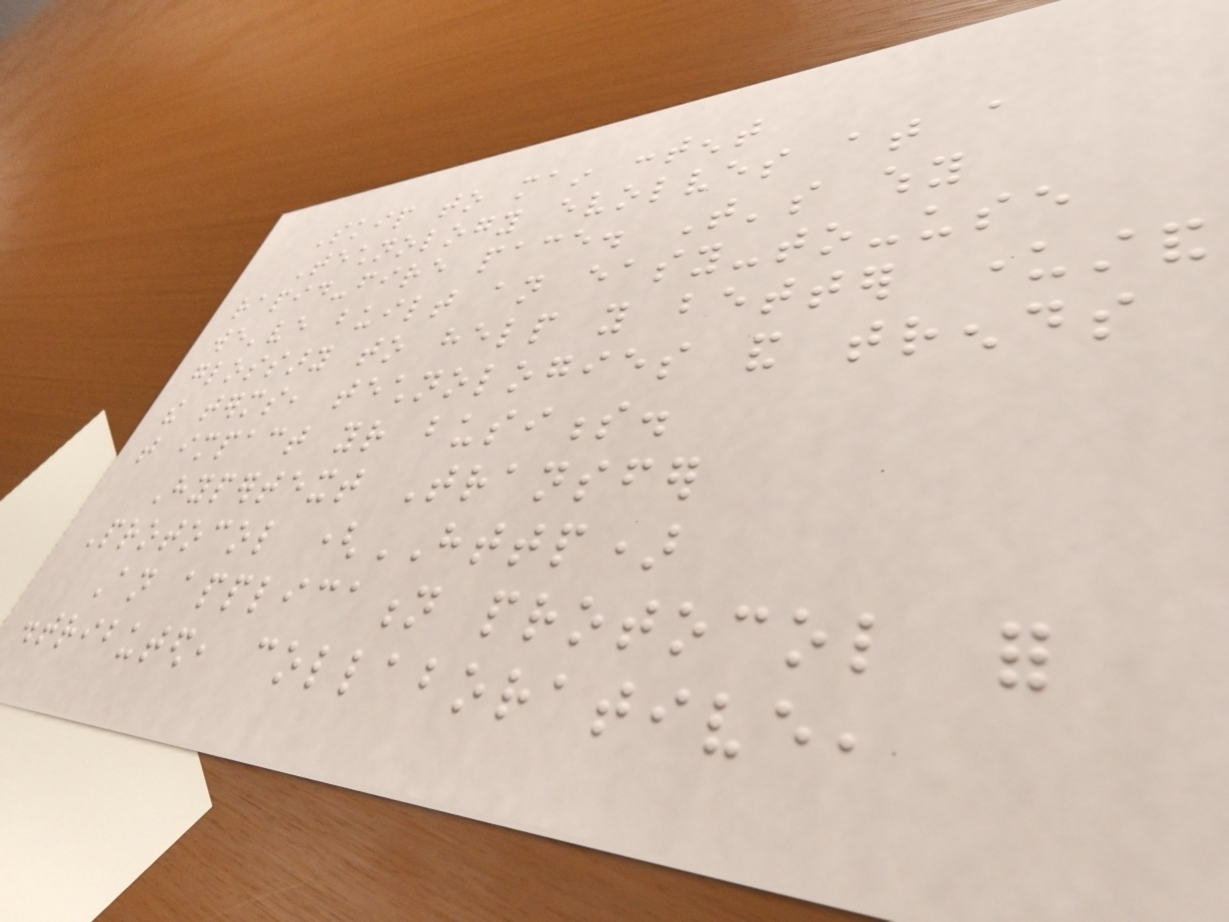Skip to main content
Technology evolves at a
rapid-fire pace. That's why
we've built an easy-to-use
glossary to help you better understand
the terms, technologies and trends
that impact your business.
Hypertext Transfer
Protocol (HTTP)
An application protocol for
distributed, collaborative,
